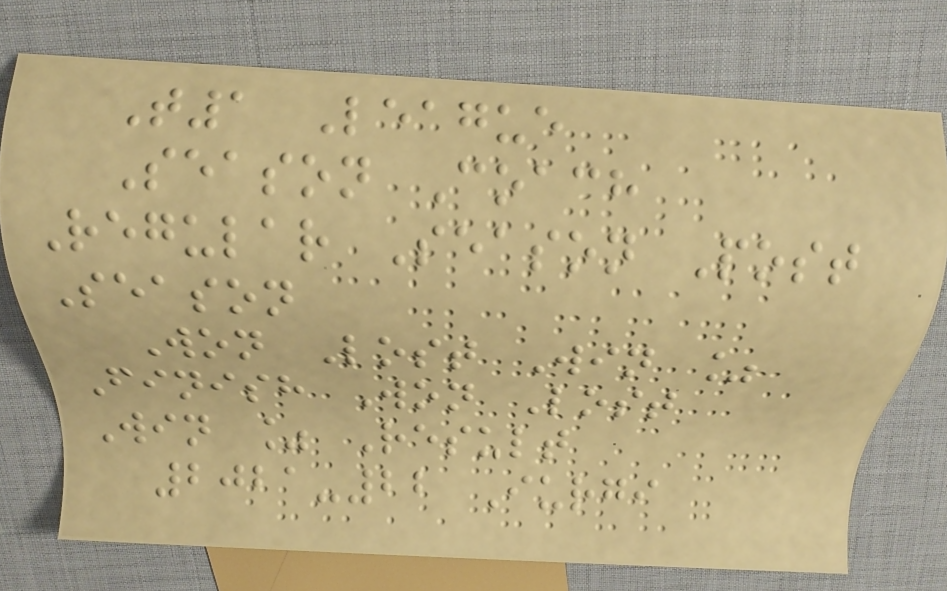T1 League
Season Coach
Regular Season Post
Season
Won Lost Win %
Finish Won Lost
Win % Result
2021-22 Iurgi
